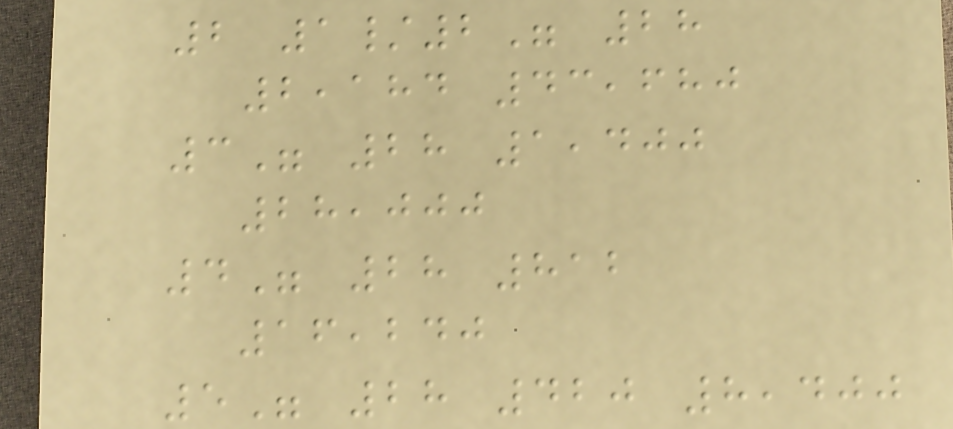2 1/2" 28
2,184 43,680
3" 28 1,400
28,000
4" 28 812
16,240
5" 28 420 8,400
